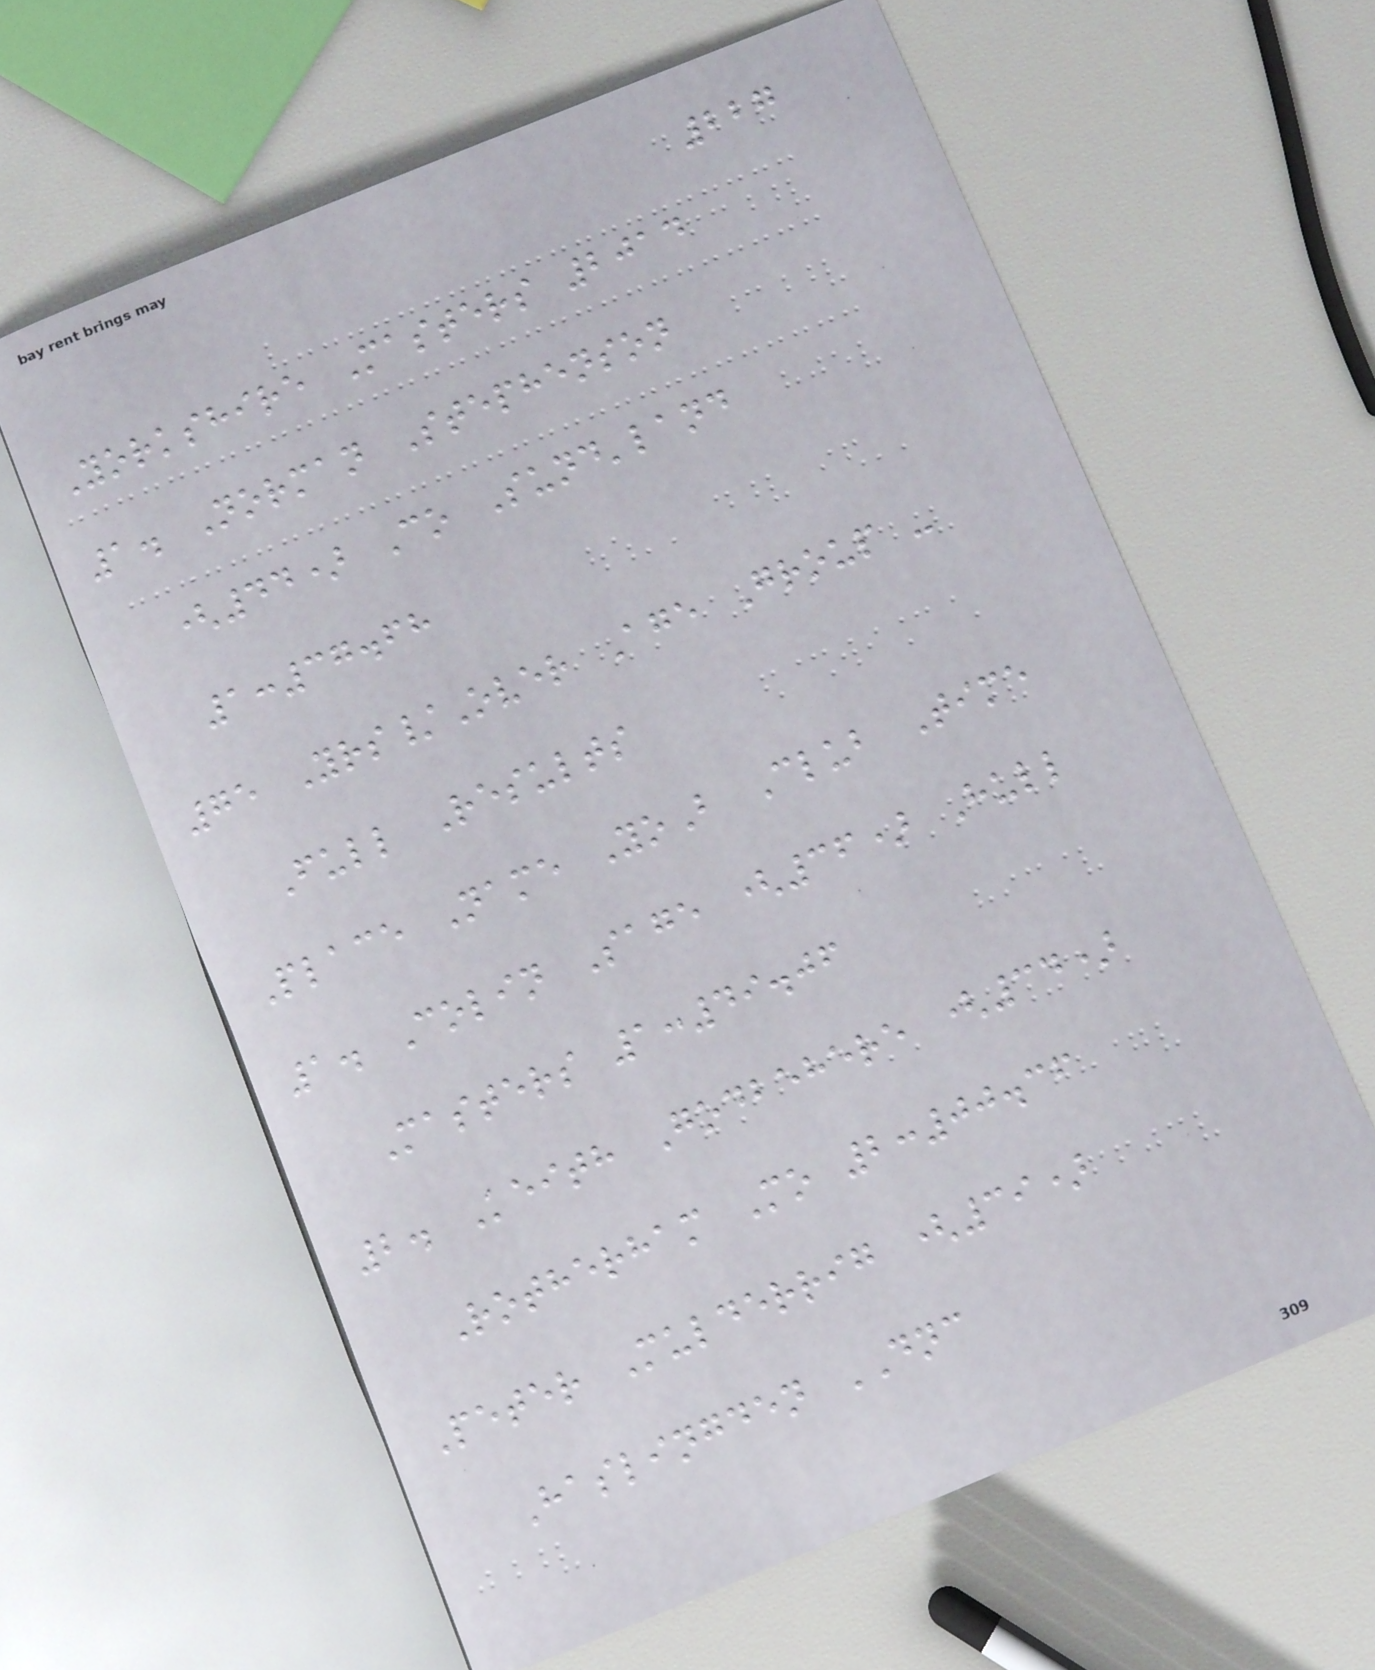227
Yorkshire Masters 2014
1. Norman Stephenson
(44) Co Sund'land
1:37.68
75 Yrs/Over Age Group -
Full Results
Place Name YoB Club Time
1. Colin Sage (36) Hull
Masters 1:49.06
2. Keith Godbehere (34)
Rotherham Mo 2:00.36
Peter Mulderrig (39)
Haslingden DNC
